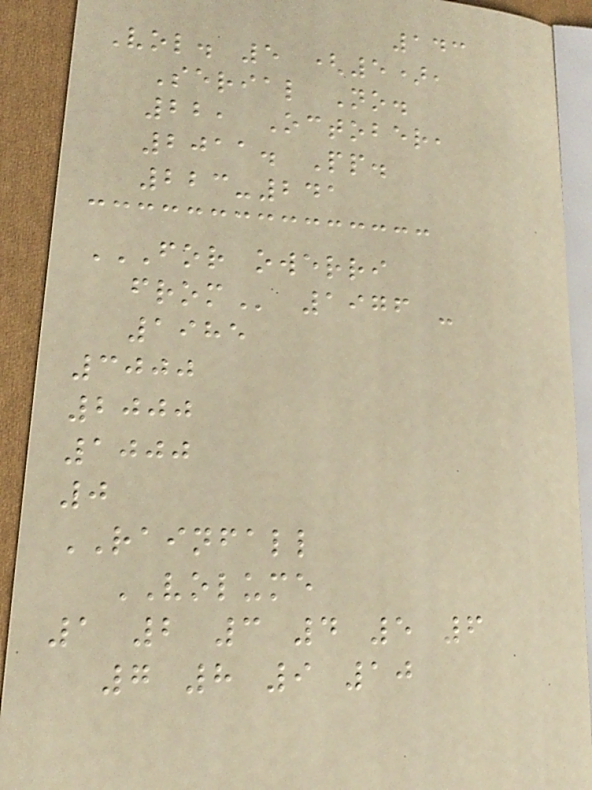143
Vol. 5 (5),
Serial No.
22, October,
2011. Pp.
223-241
FOR OWERRI
FROM 1976 -
1985
3000
2000
1000
0
RAINFALL
VOLUME
1 2 3 4 5 6
7 8 9 10
